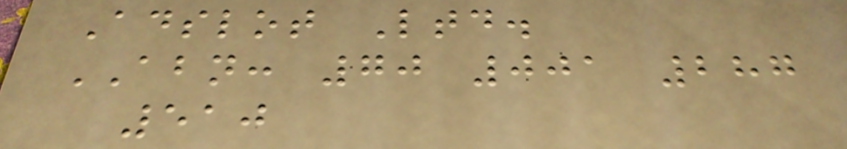Adslot Ltd.
ABN: 70 001 287
510
